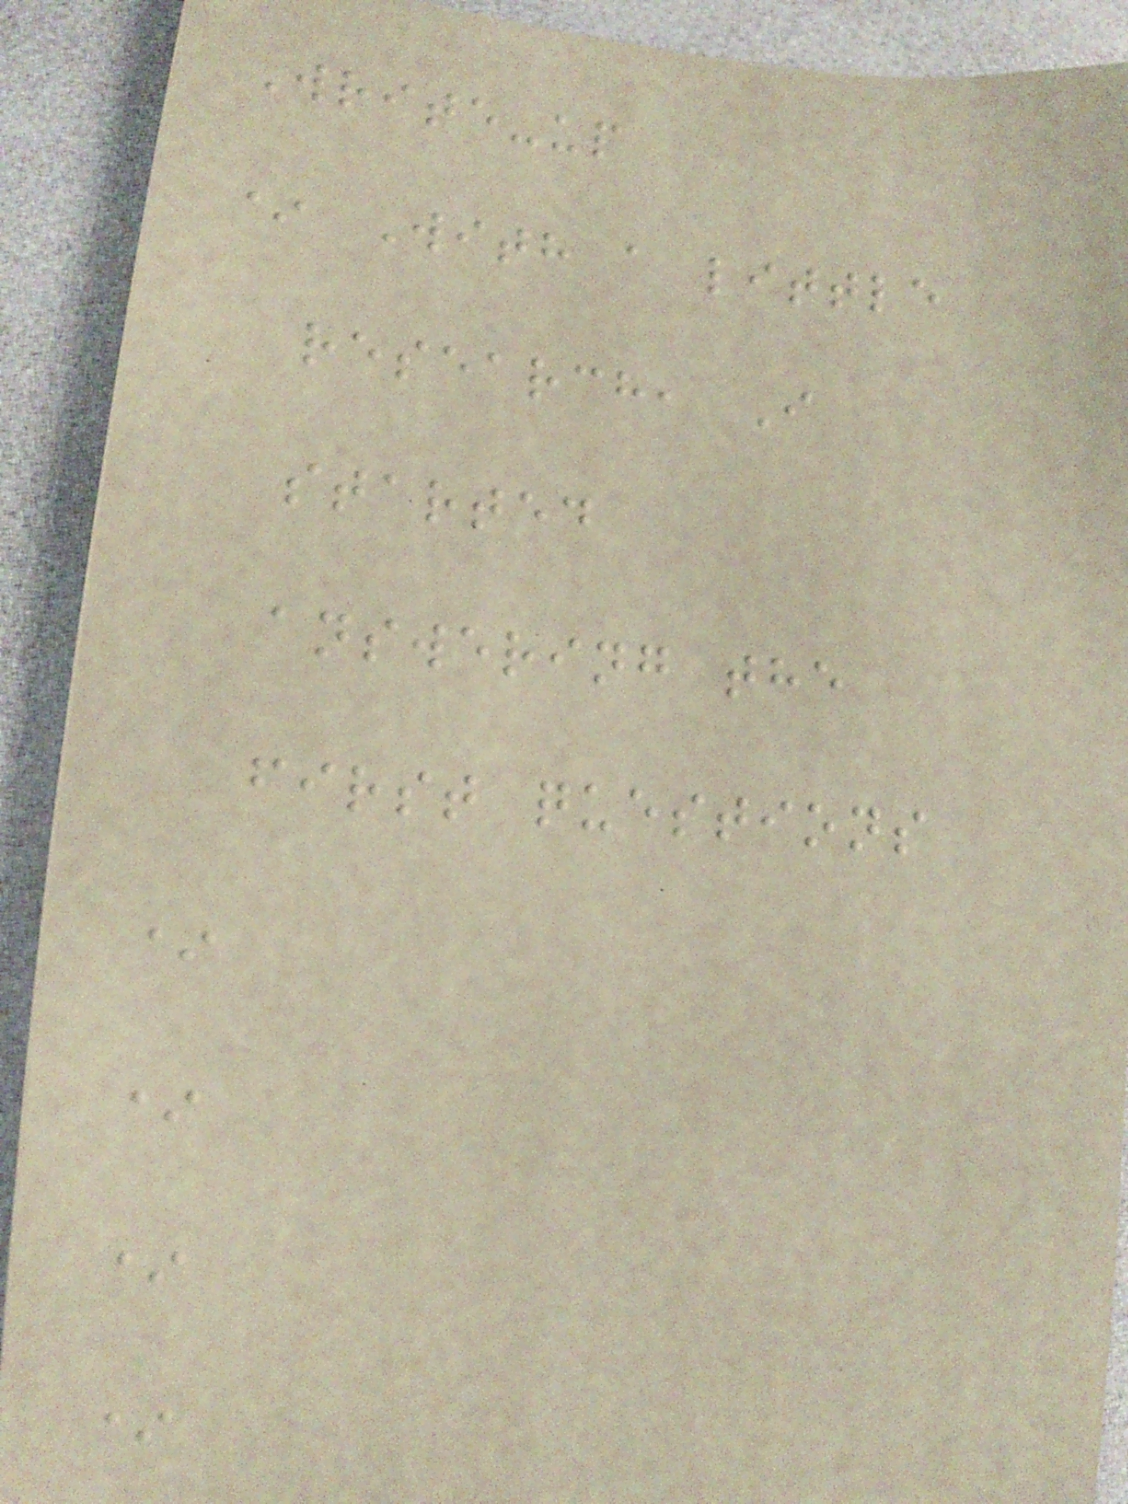Write-up
* With a little
research, I
started
answering the
first questions
*
*
*
*
